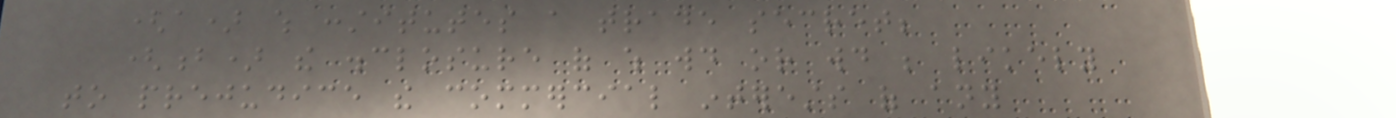(a) which constitutes a trade secret;
(b) the disclosure of which would or would be likely
to prejudice the commercial interests of any
